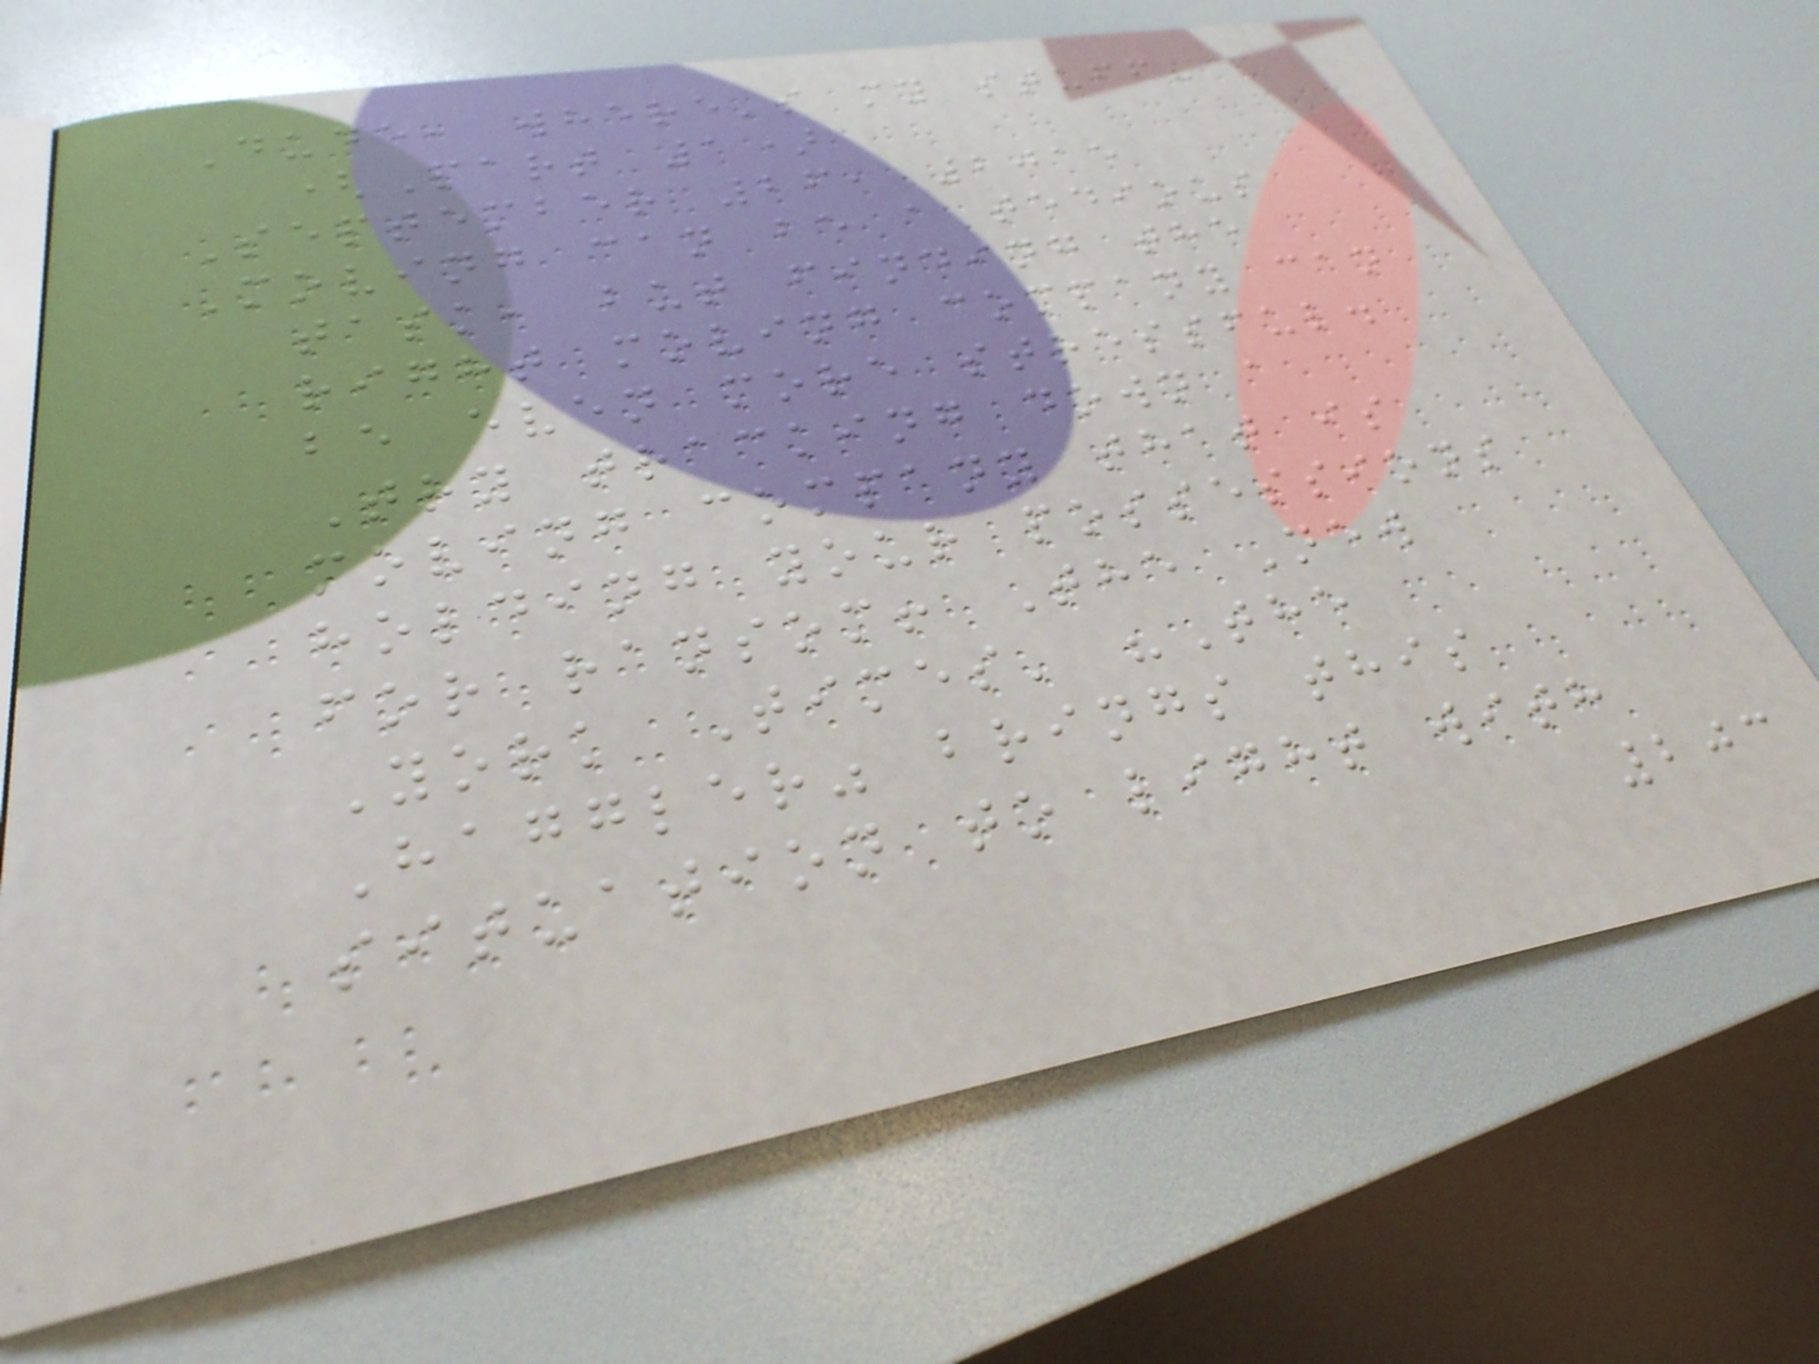Dude, where's my stuff?
(Part 1)
September 26, 2015
Moving can be a tedious
task, but finding the
right moving company can
be even more stressful.
Try tracking down a
moving company that is
holding your possessions
for ransom! The New
York Times' "The
Haggler" brings this
situation to light with
203
